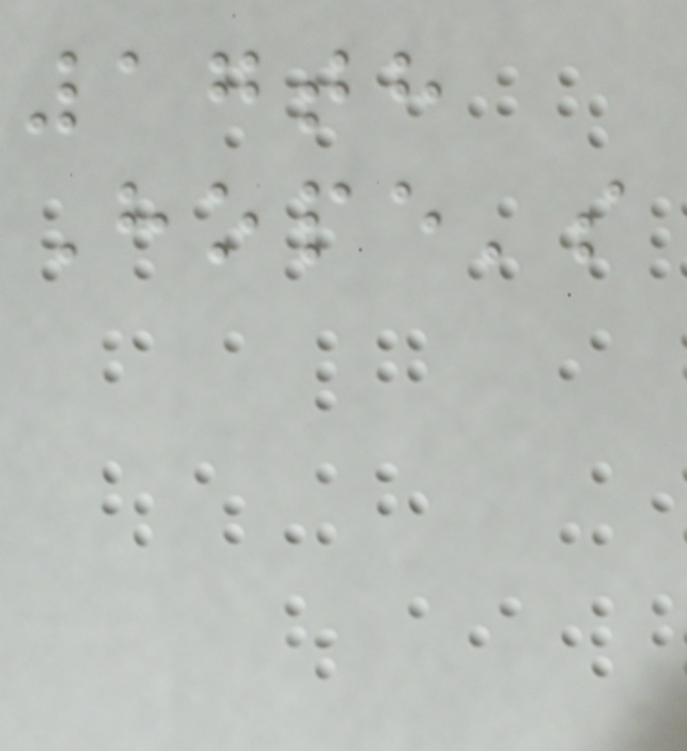17th
Hope's
